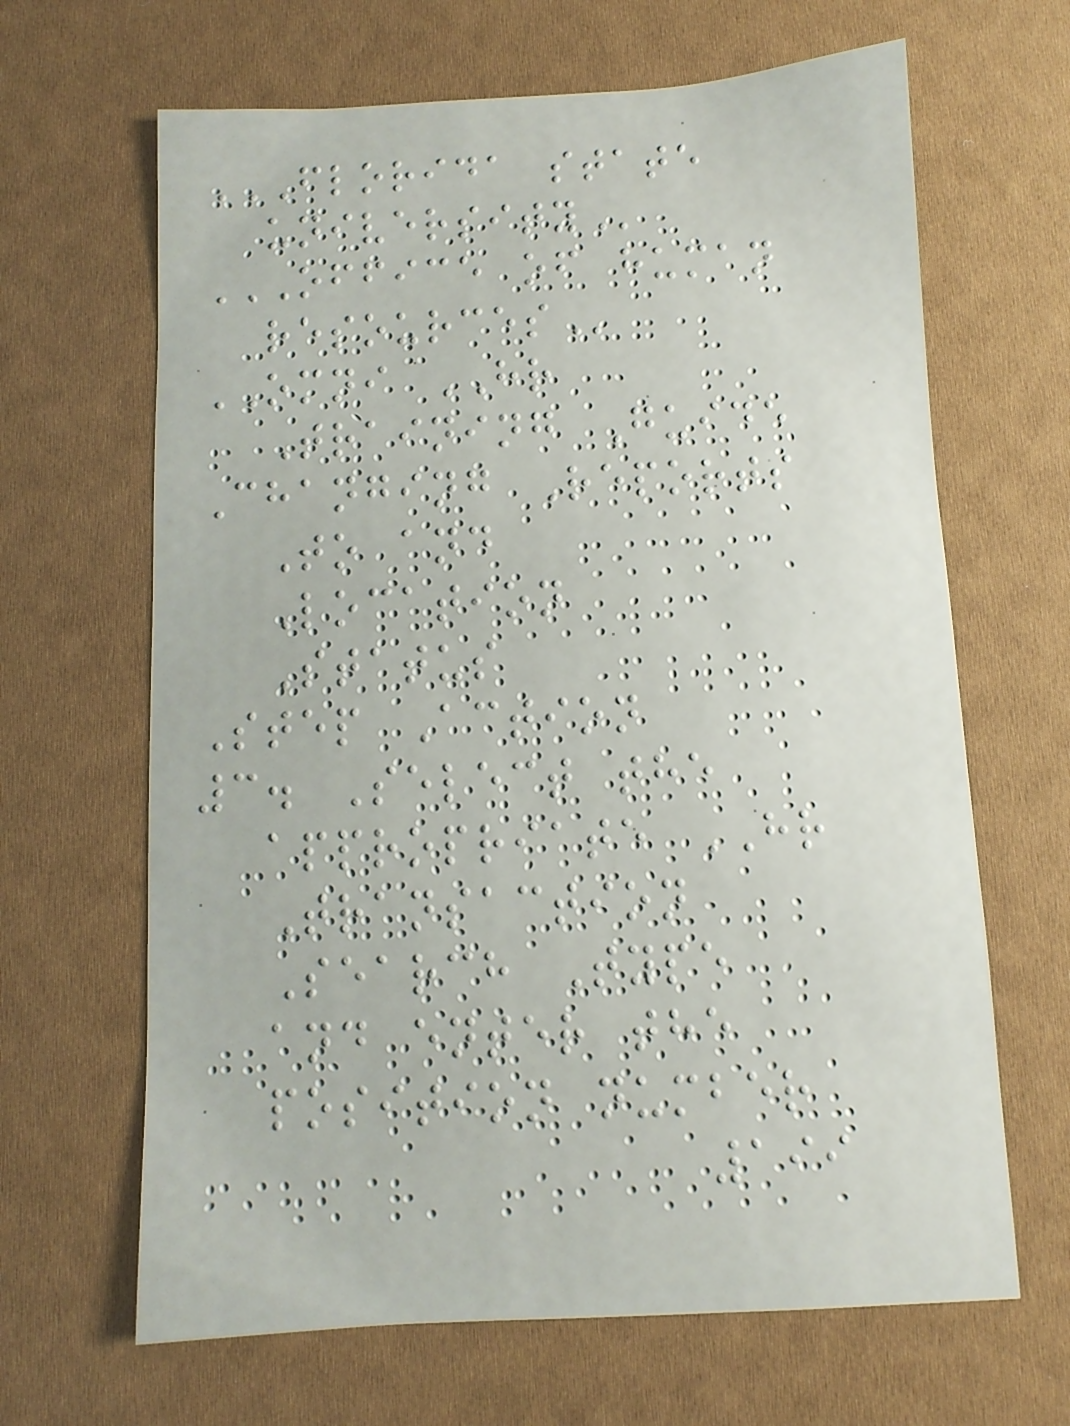FLORIDA STATE
UNIVERSITY
OFFICE OF HUMAN
RESOURCES
OMNI HR
Training Guide
Changing Reports
To and
Location
Status
Step Action
3. Select the
appropriate HR
Transaction
Search Type
and enter the
position number
199
